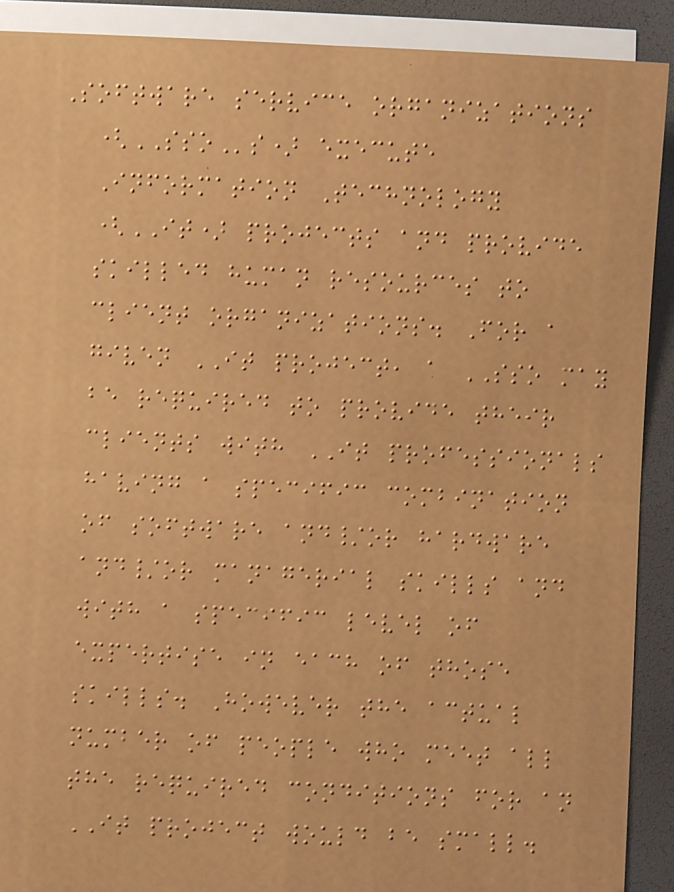Software service organizations
(SSOs) execute
Information Technology
(IT) projects and provide
skilled human resources to
client organizations. For a
given IT project, a SSO may
be required to provide their
clients with IT professionals
having a specific combination
of software and/or hardware
and/or managerial skills and
with a specific level of
expertise in each of those
skills. However the actual
number of people who meet all
the required conditions for an
IT project would be small.
